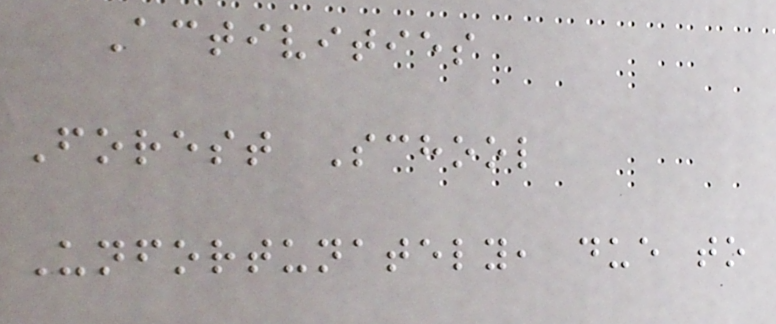Activities
Forest School
Unfortunately, due to
